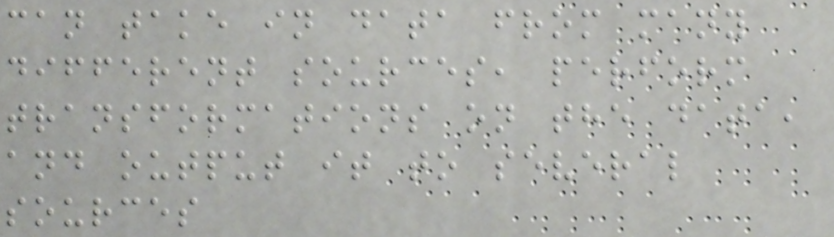can take in data from many
different sources, perform
transformations on the data,
and output it to several
sources
